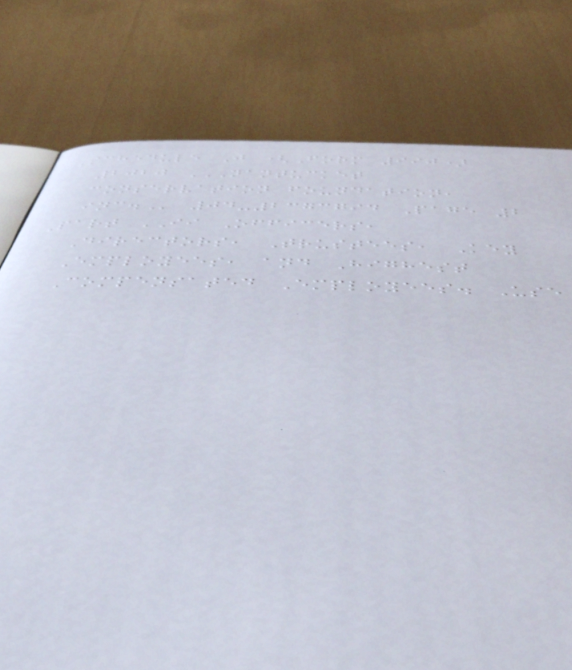Schedule J (Form 990)
2020 NANTUCKET
CONSERVATION FOUNDATION,
INC. 04-2373794 Page 2
Part II Officers,
Directors, Trustees, Key
Employees, and Highest
Compensated Employees. Use
